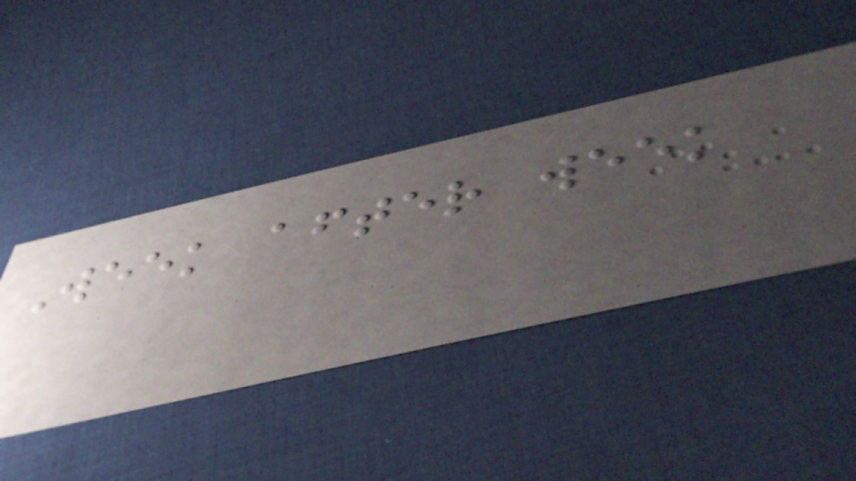Week after week
